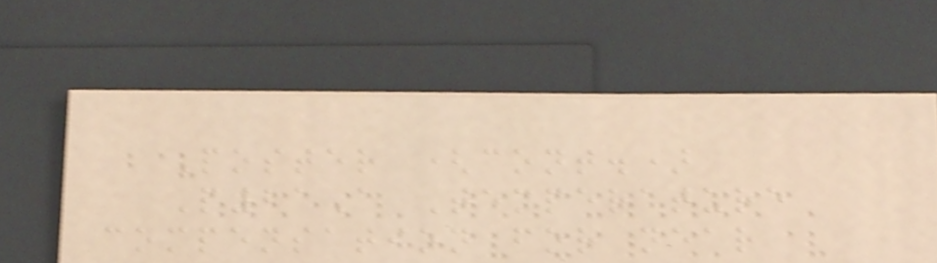Poster (cont.)
P21A Temperature
compensation for near
